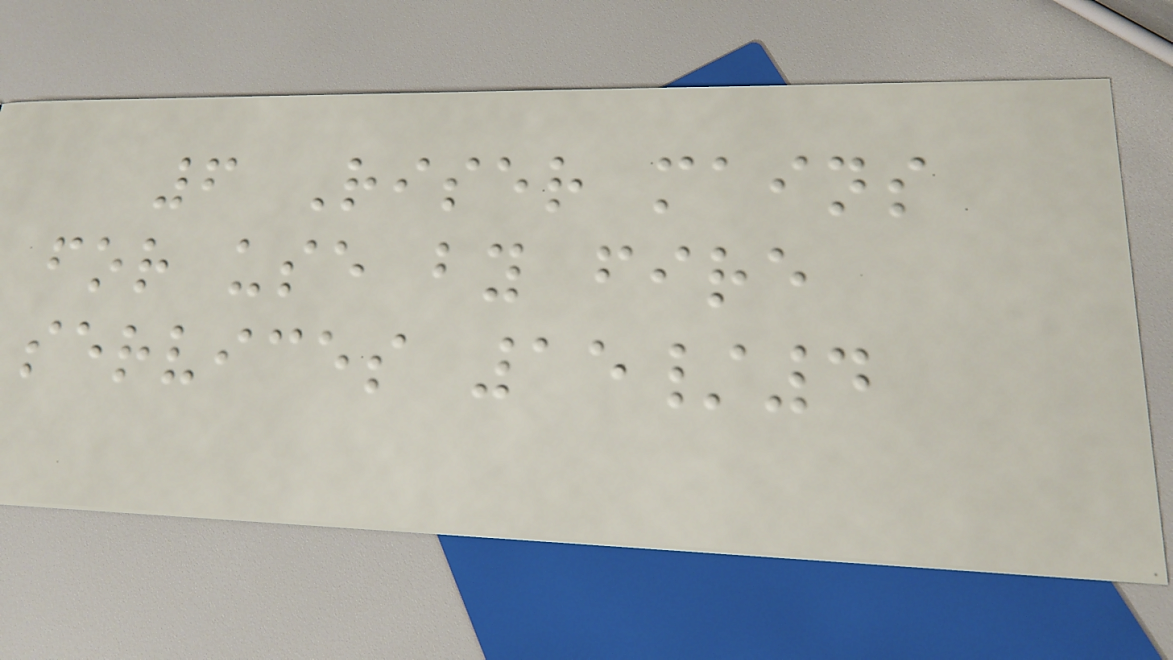6 Riser mains
for use by fire
services 15/4
